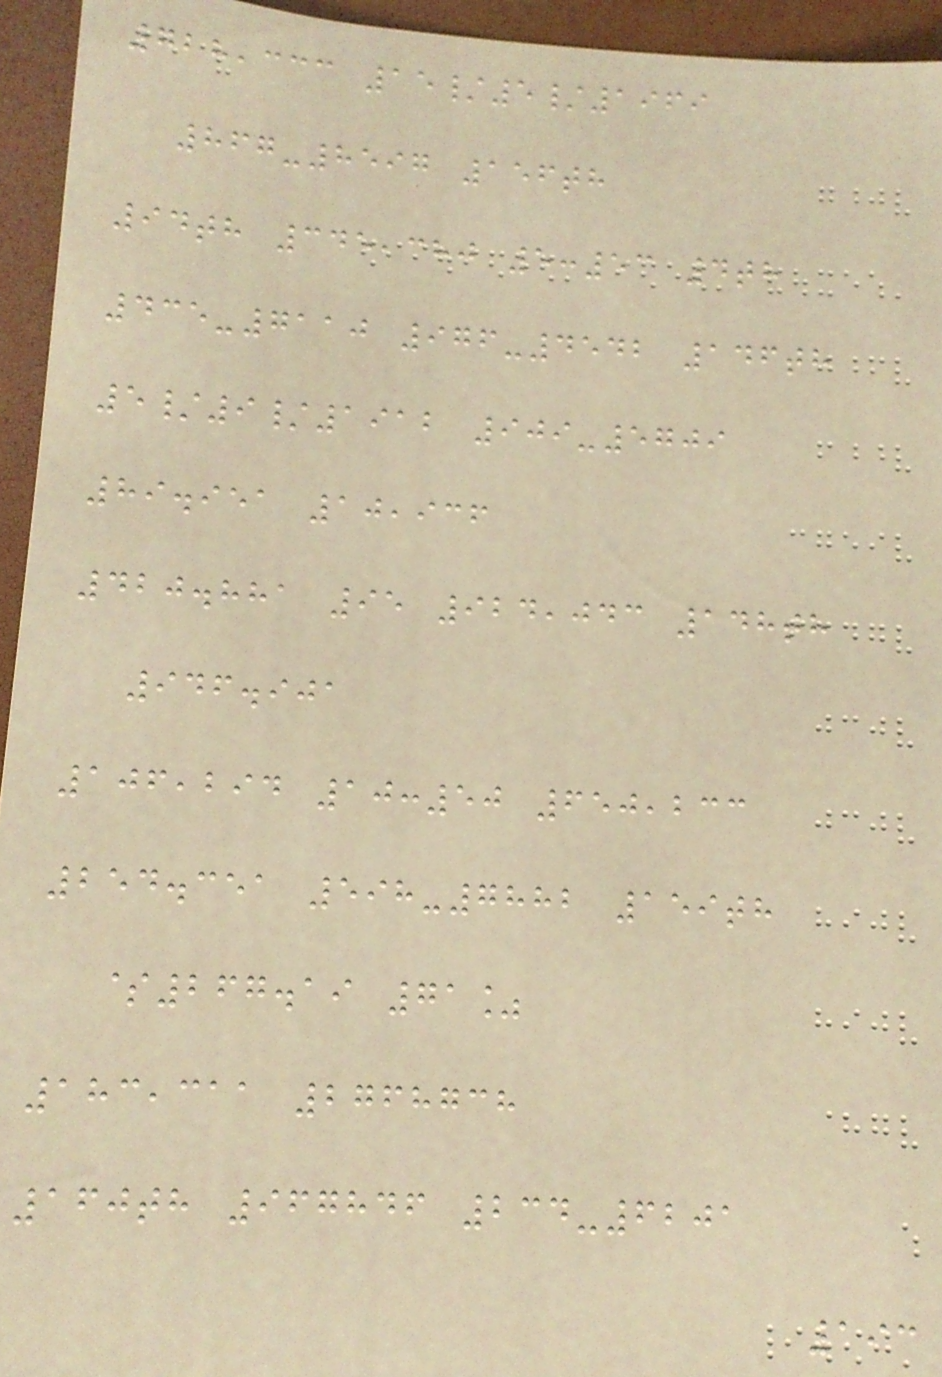728,333 15/5/1969
867-8597 156th
94th 345,380 5:53 4th
435-7110 976-4542 146th
5/9/1912 909-5709
89.951 10,936
420.881 95 924,043 148th
946.901
106,294 10:50 650,233
254.351 598-7882 159th
$267.19 71%
183,311 2768738
160th 967846 234-6201
193
